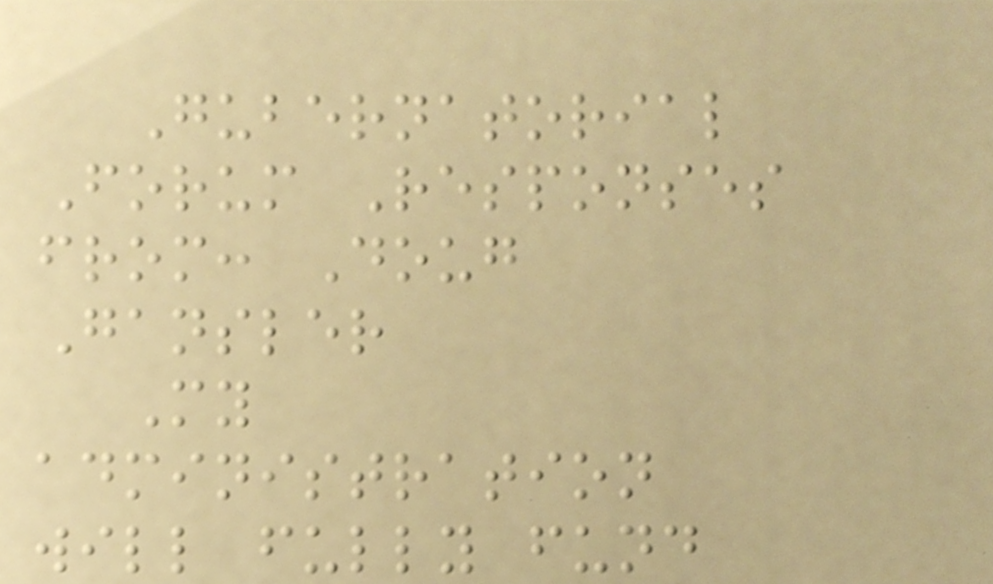Gubernatorial
Forum Responses
from: Doug
Gansler
My
administration
will fully fund
